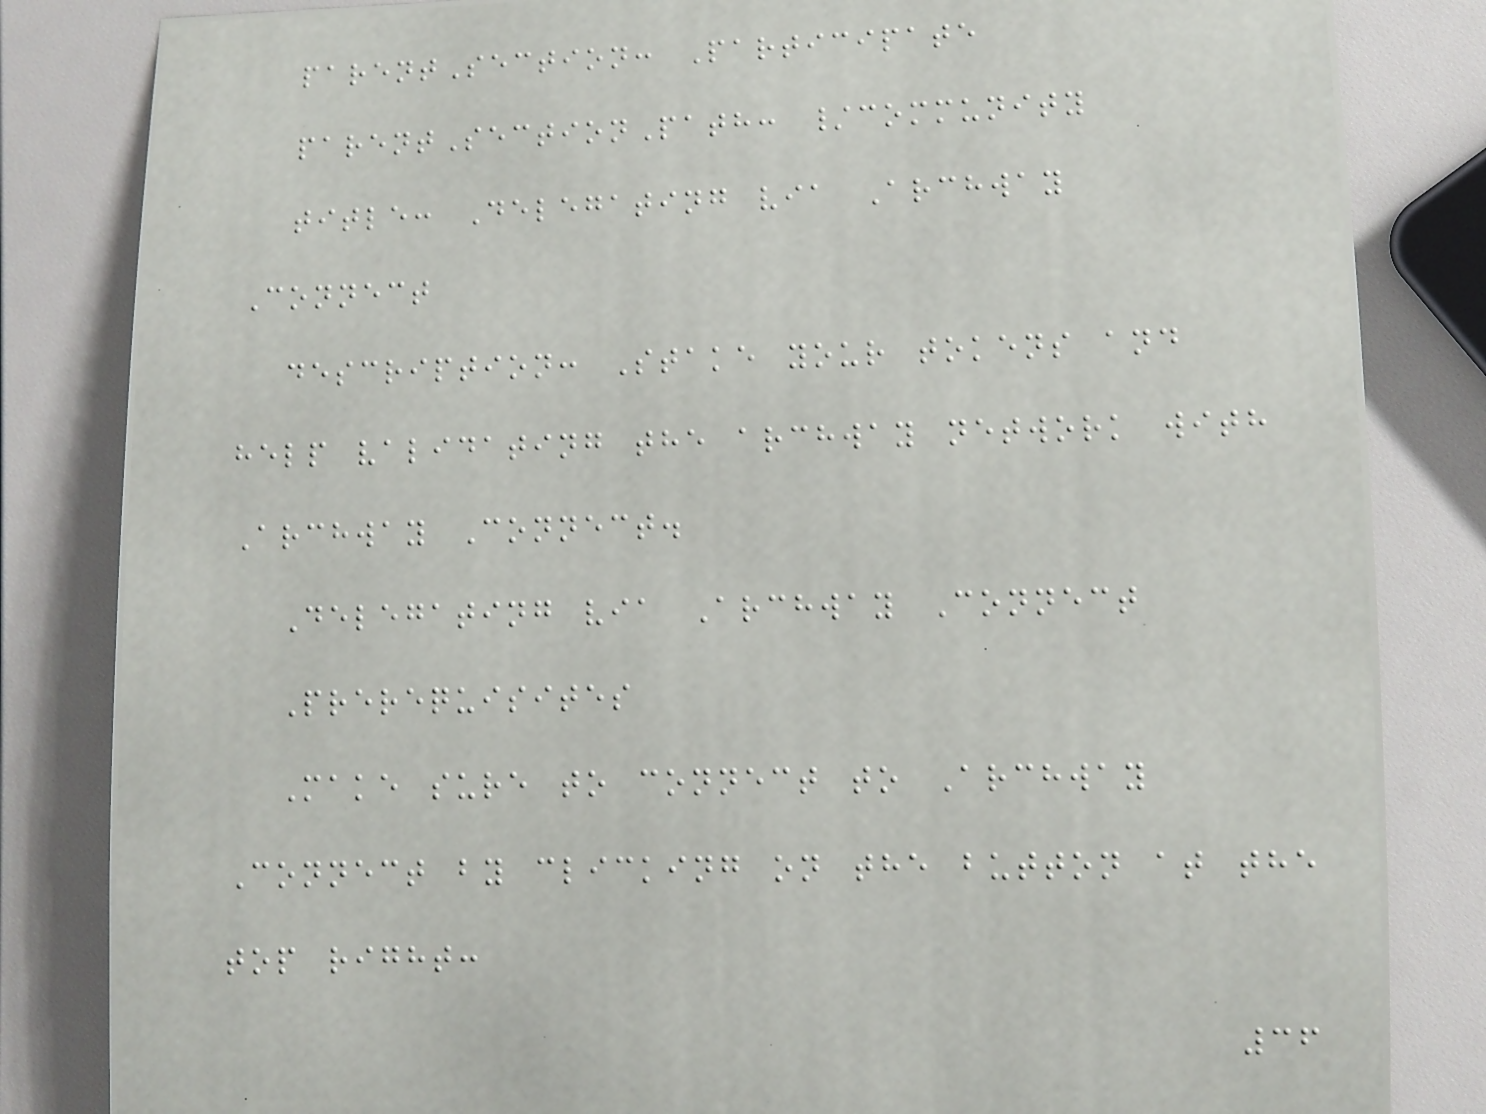parentSection: Participate
parentSectionPath: /community
title: Delegating via Archway
Connect
description: Stake your tokens and
help validating the archway network with
Archway Connect.
Delegating via Archway Connect
Prerequisites
Make sure to connect to Archway
Connect by clicking on the button at the
top right:
36
